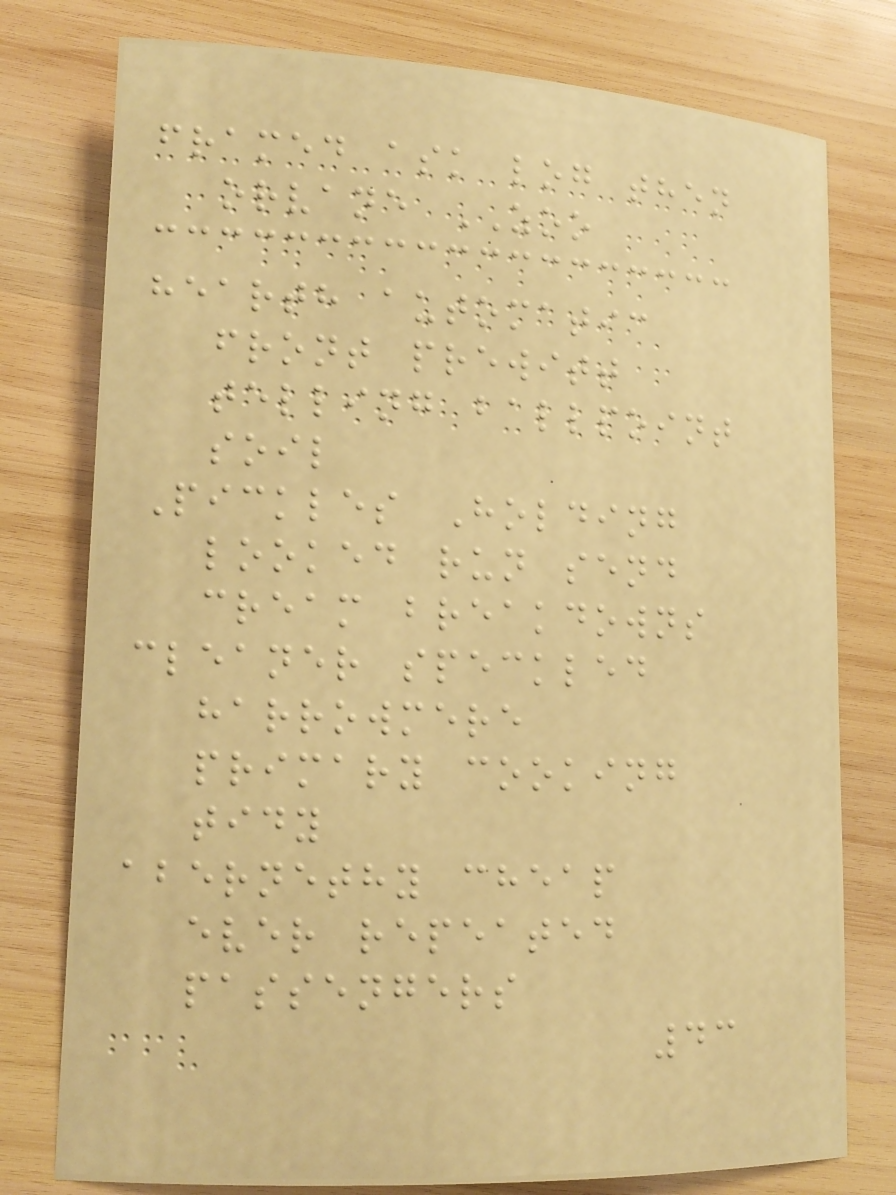framed ask log then
orvane ZOO
hearth automatic
front prewitt
telling ballpoint
soil
Pickles Holding
looked run send
cream breakdowns
cleaner speckled
harrowmere
primary cooking
tidy
abernethy cheap
ever repeated
passengers
43
